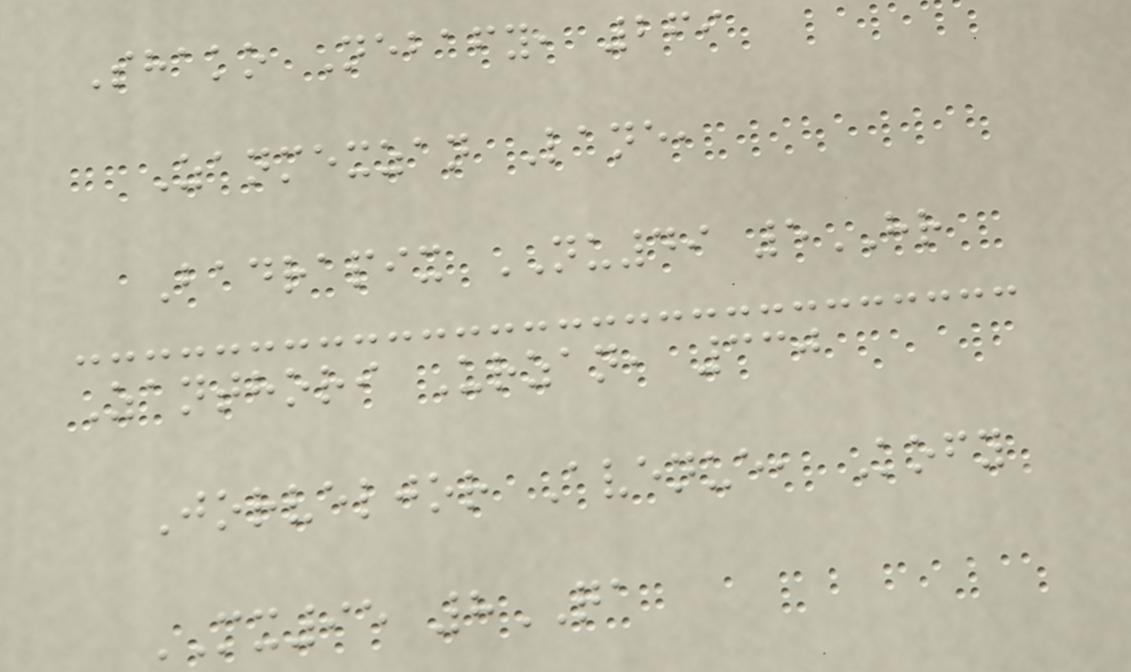Shako Nebafy, 269
Zanmexzan Lane,
Badrapix NU49 5HR
Zanthori Urzan, 330
Jorveljor Avenue, Kofy
MX95 8QA
